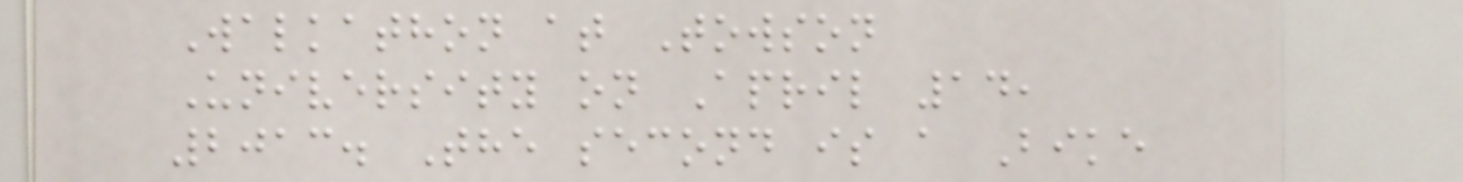Walkathon at Towson
University on April 14,
2013. The second is a Bike
